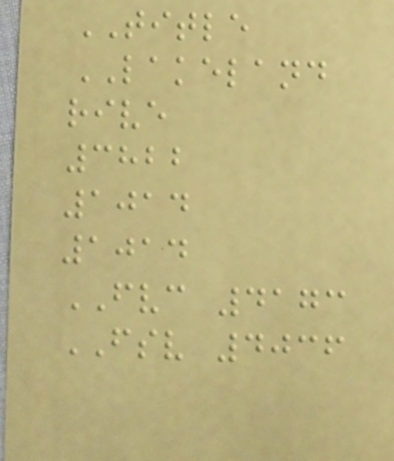TITLE
LAKELAND
rive
3822
1014
1014
FVC 4173
FSV 4036
